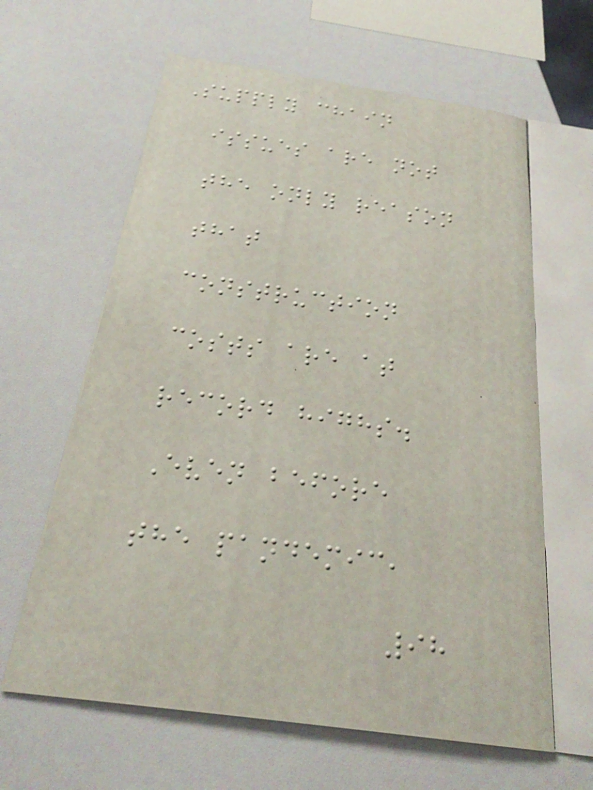Supply chain
issues are not
the only reason
that
construction
costs are at
record highs.
Even before
the pandemic,
98
